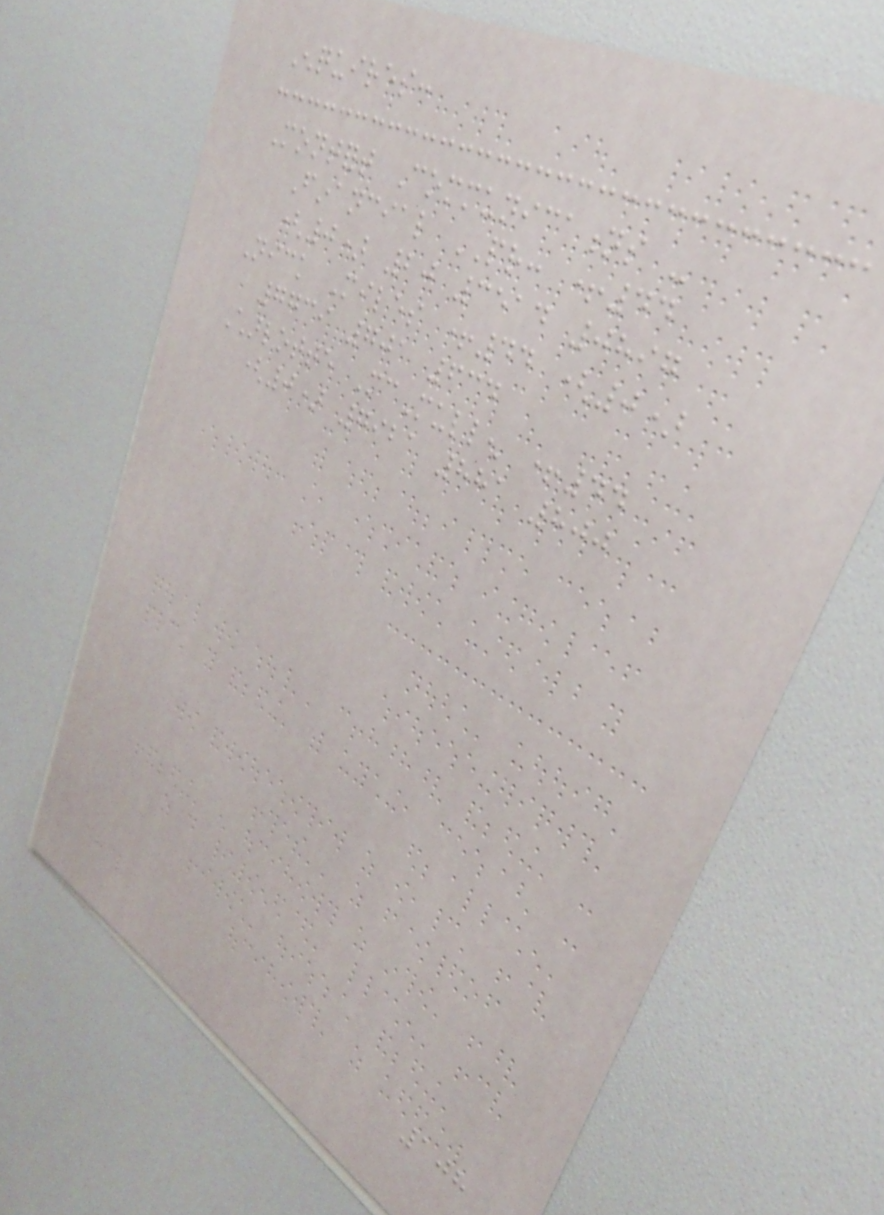Enquires:
Montfort Communications -
Financial PR: +44
(0) 20 3514 0897
Nick Miles +44 (0)
7739 701 634
Charlotte McMullen +44
(0) 7921 881 800
108
